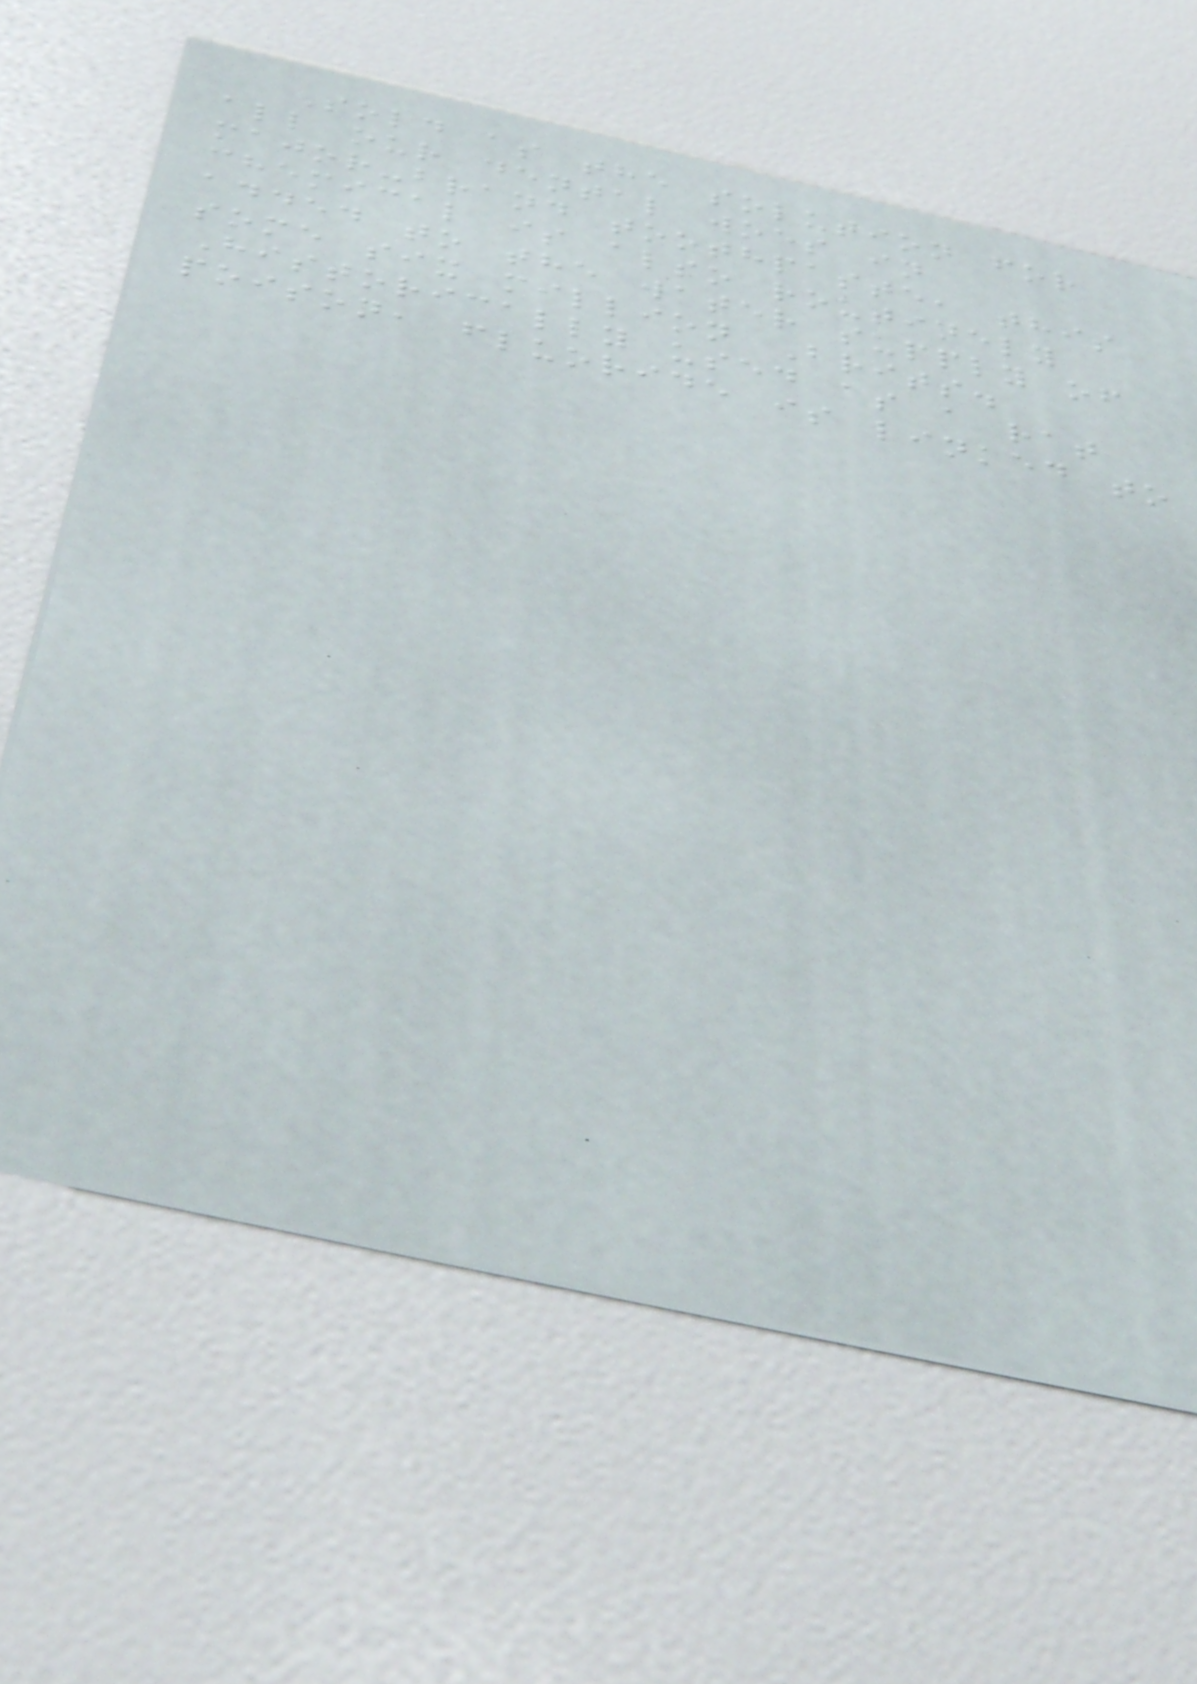Sold as the solution for
all our dental woes in
major-brand toothpaste, this
chemical is also routinely
added to the water supply of
some six million Brits.
Historically used as a rat
poison, fluoride is linked to
